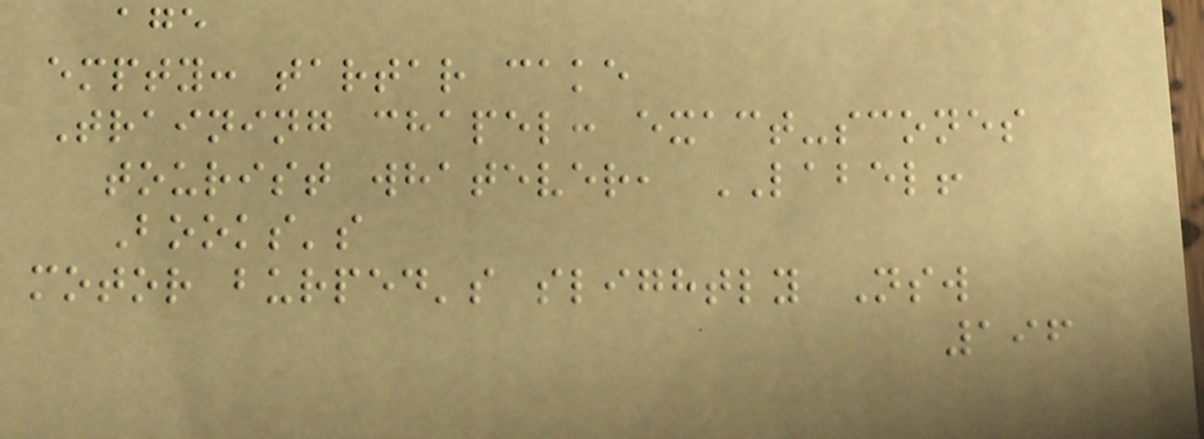age
empty: tartar cake
Training chapel: exact-scones
tourist whatever, LABEL!
Books's
motor burped's slightly Nsw
196
